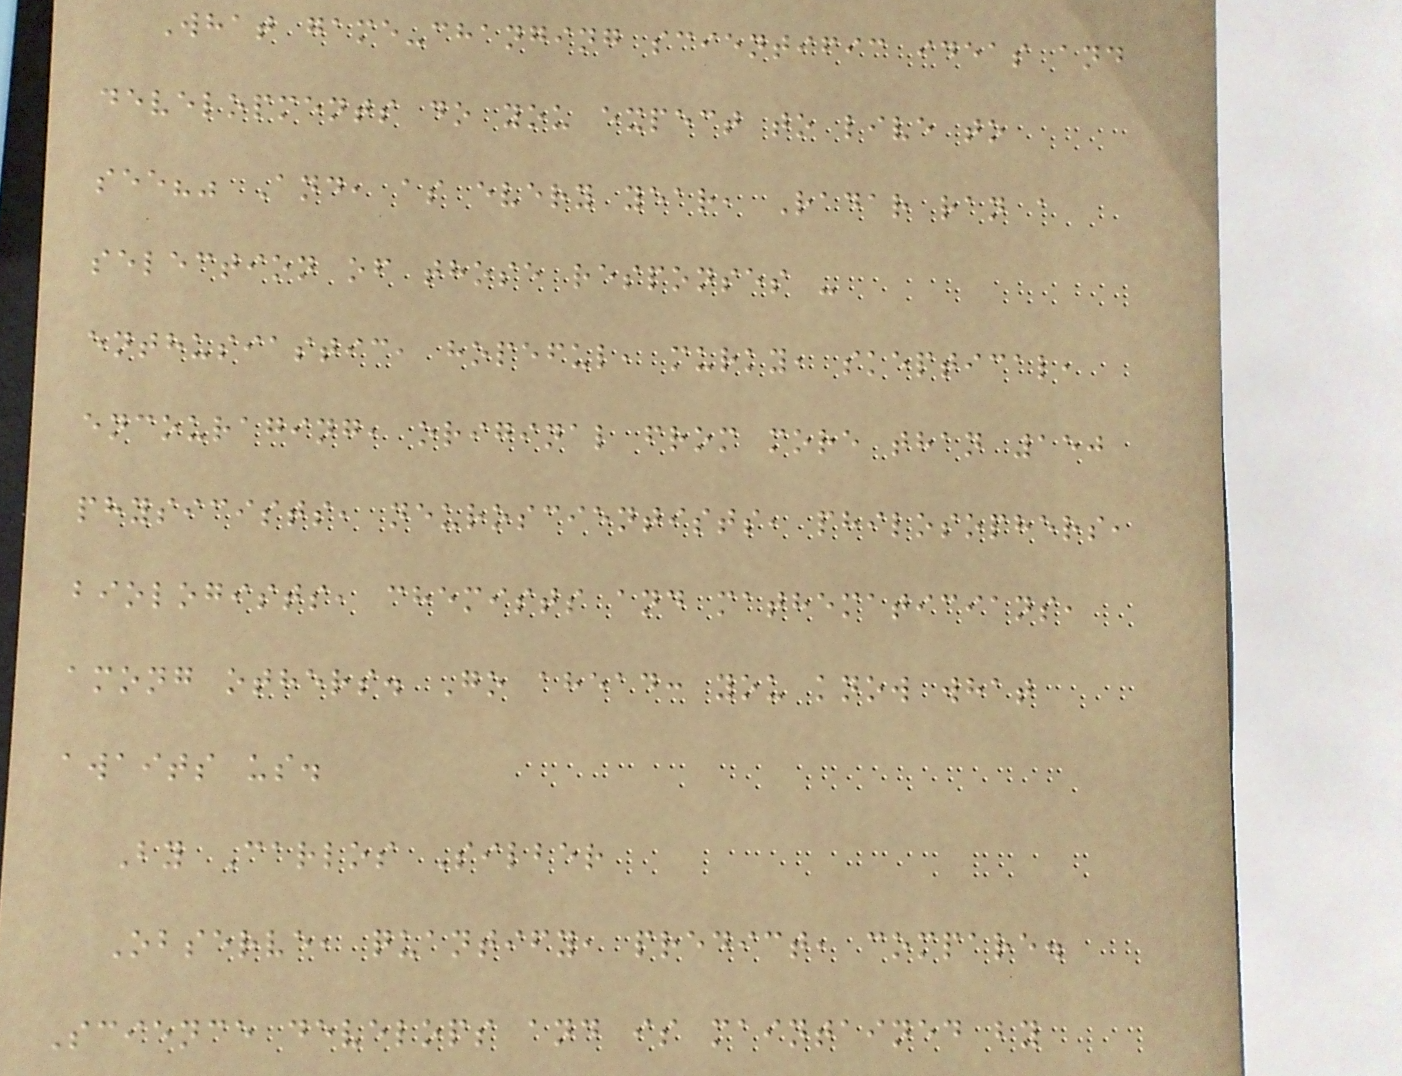What game-changing scientific ideas and
developments do you expect to live to
see?" And, as every year, Radar ran a
selection of those responses -
enthusiastic, hopeful, murky, skeptical,
encouraging, original from more than 150
physicists, neuroscientists, philosophers,
biologists, chemists and mathematicians,
among others. Go ahead: you know what
awaits us.
By Carlos Silber
Observe, quantify, predict, compare.
Science develops and is maintained by
